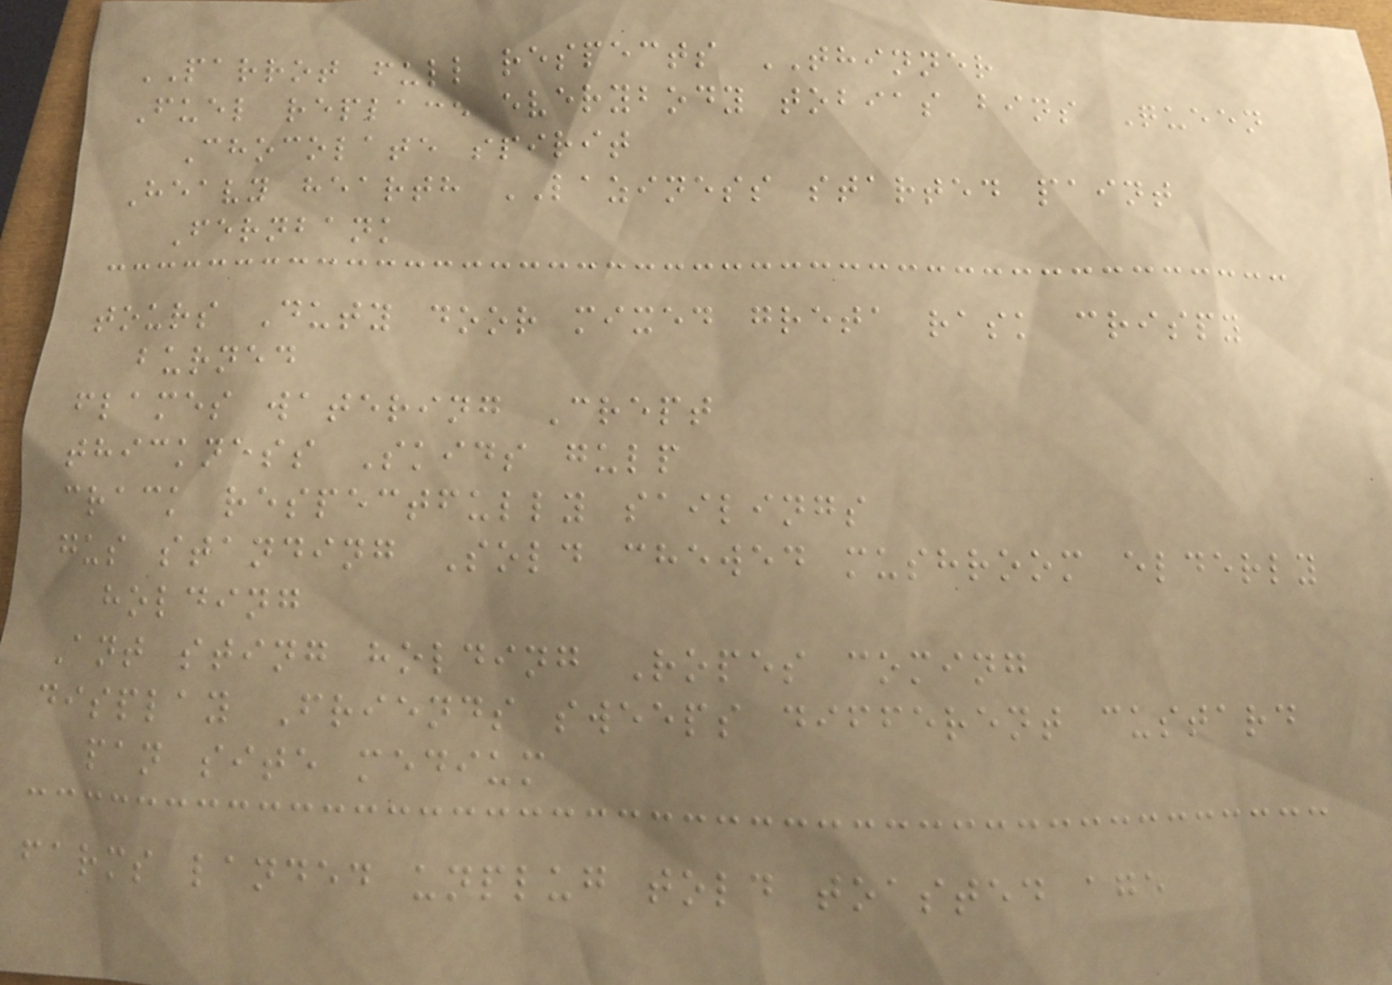PARROT full respects THINNER
Fuel replace everybody tobias bins Queen
Chocolate spirit
Heavy hearth LAZINESS started paint
Fernbank
tours Duty door mixed greta rask crispy
burned
flames watering Crept
thickness Skids gulp
crack respectfully sailings
gus standing Sold chewed mushroom elderly
holding
Ant sting holding Ropes coming
display Friends sweeps different custard
pan site medium
farms landed unplug told toasted age
